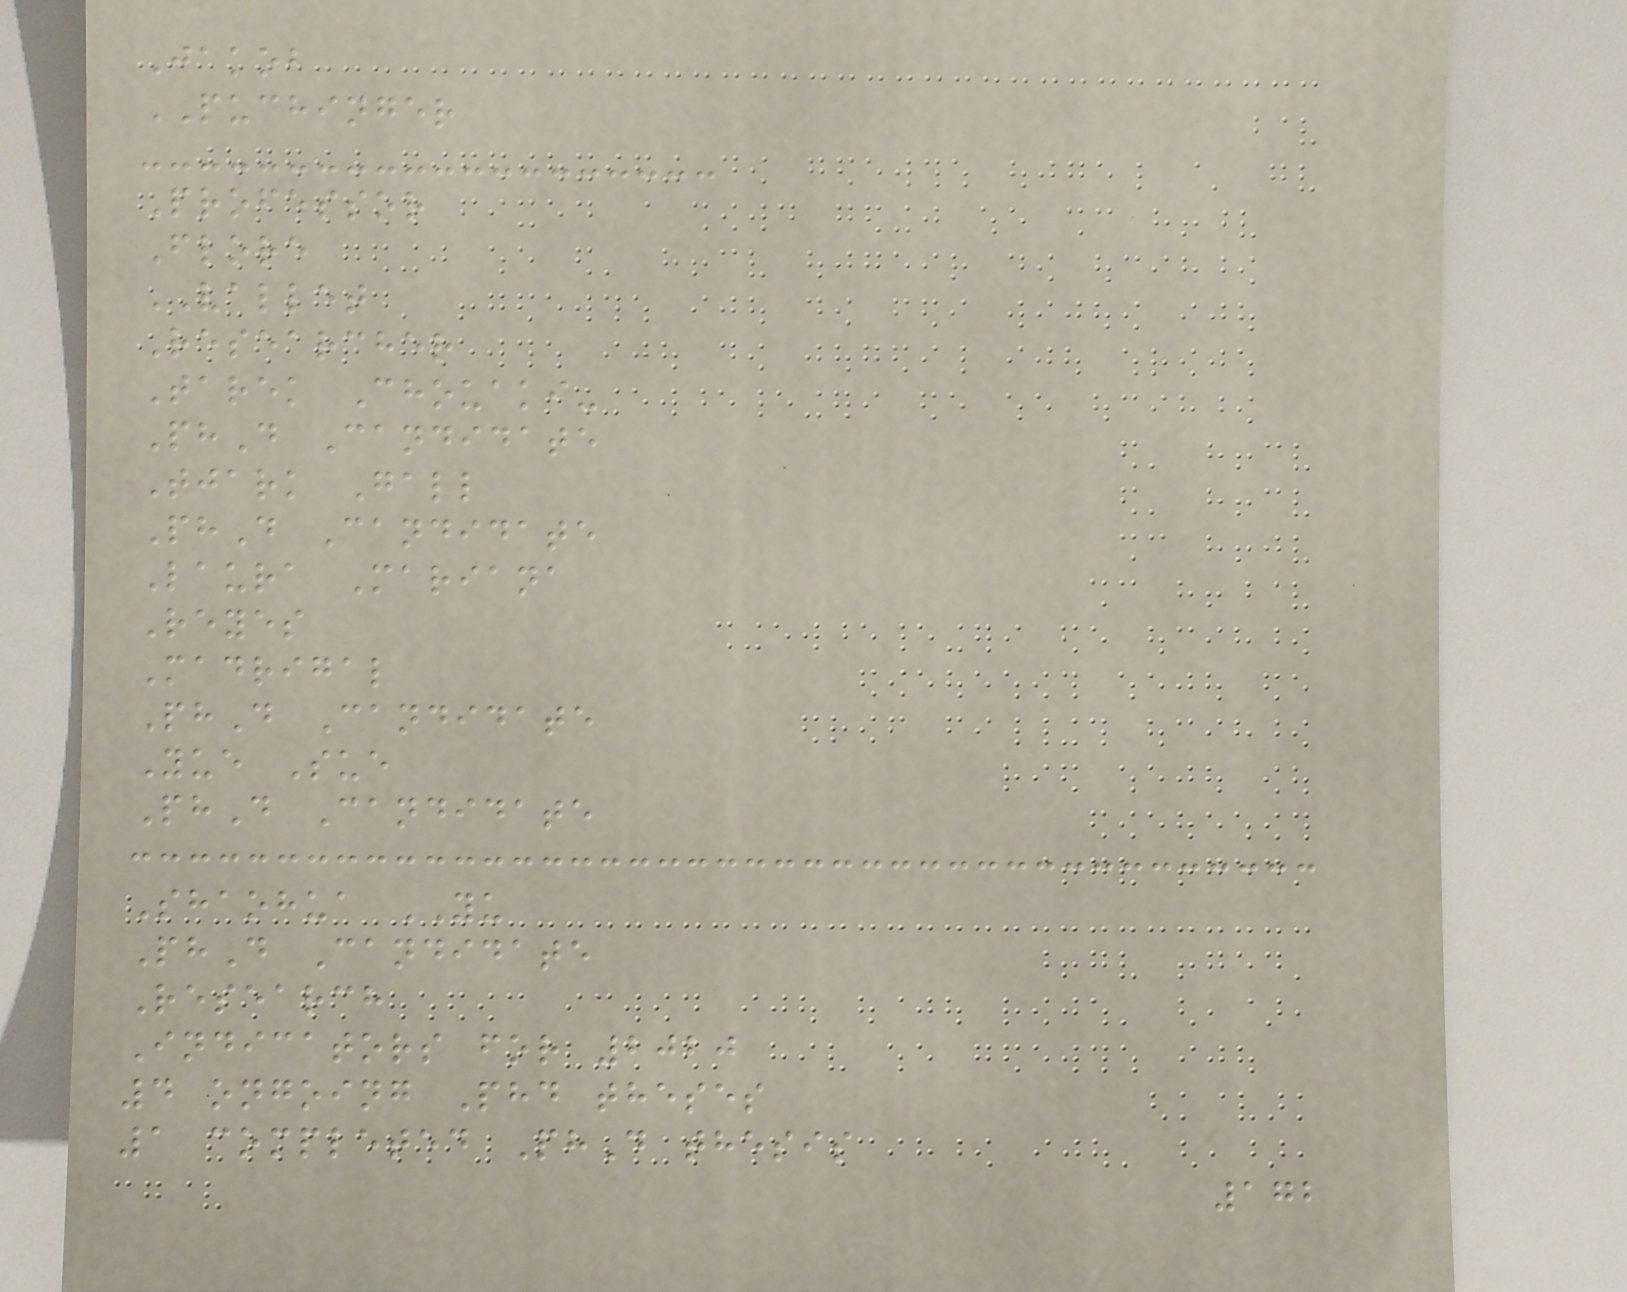Jakob
PUCHINGER
Professor
Flore
VALLET
Researcher
Tarek Chouaki-
PhD Candidate
Tjark Gall
PhD Candidate
Laura Mariana
Reyes
Madrigal
PhD Candidate
Yue Sue
PhD Candidate
Shaohua YU
PhD Candidate
Research
Indicators for 2020
4 ongoing Phd theses
1 completed PhD thesis
172
